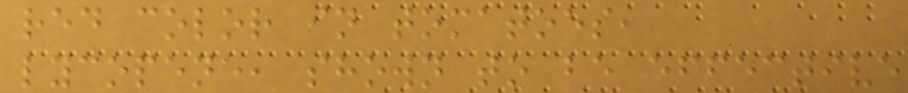red color in tomatoes,
lycopene, shown to be effective
